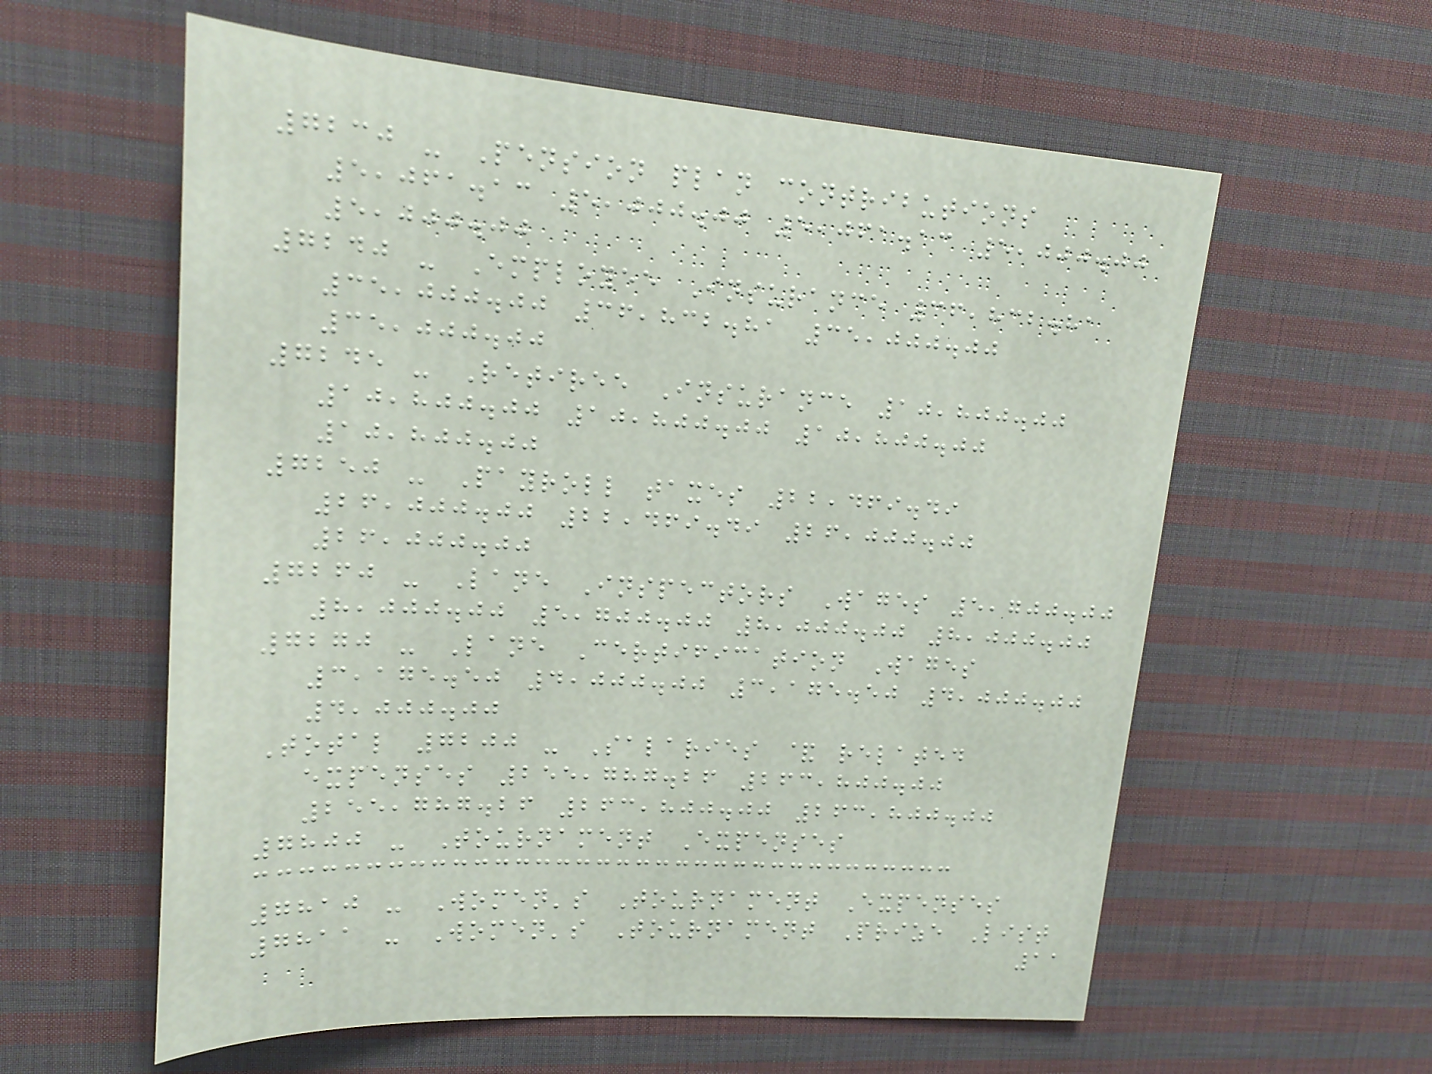7230 - Pension plan contributions
5,061.13 5,000.00 5,061.13 5,000.00
5,000.00
7240 - Employee Insurance 36,832.81
35,000.00 36,832.81 35,000.00
35,000.00
7245 - Retiree Insurance 10,800.00
10,800.00 10,800.00 10,800.00
10,800.00
7250 - Payroll taxes 22,469.49
26,000.00 22,469.49 26,000.00
26,000.00
7260 - Lane Inspectors Wages 5,700.00
8,000.00 5,700.00 8,000.00 8,000.00
7270 - Lane Certification Wages
3,175.50 4,000.00 3,175.50 4,000.00
4,000.00
Total 7200 - Salaries & related
expenses 255,787.26 263,800.00
255,787.26 263,800.00 263,800.00
7800 - Tournament Expenses
7810 - Women's Tournament Expenses
7811 - Women's Tournament Prize List
11
